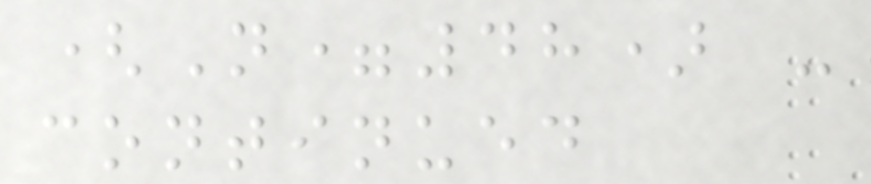(N=48) -
continued
